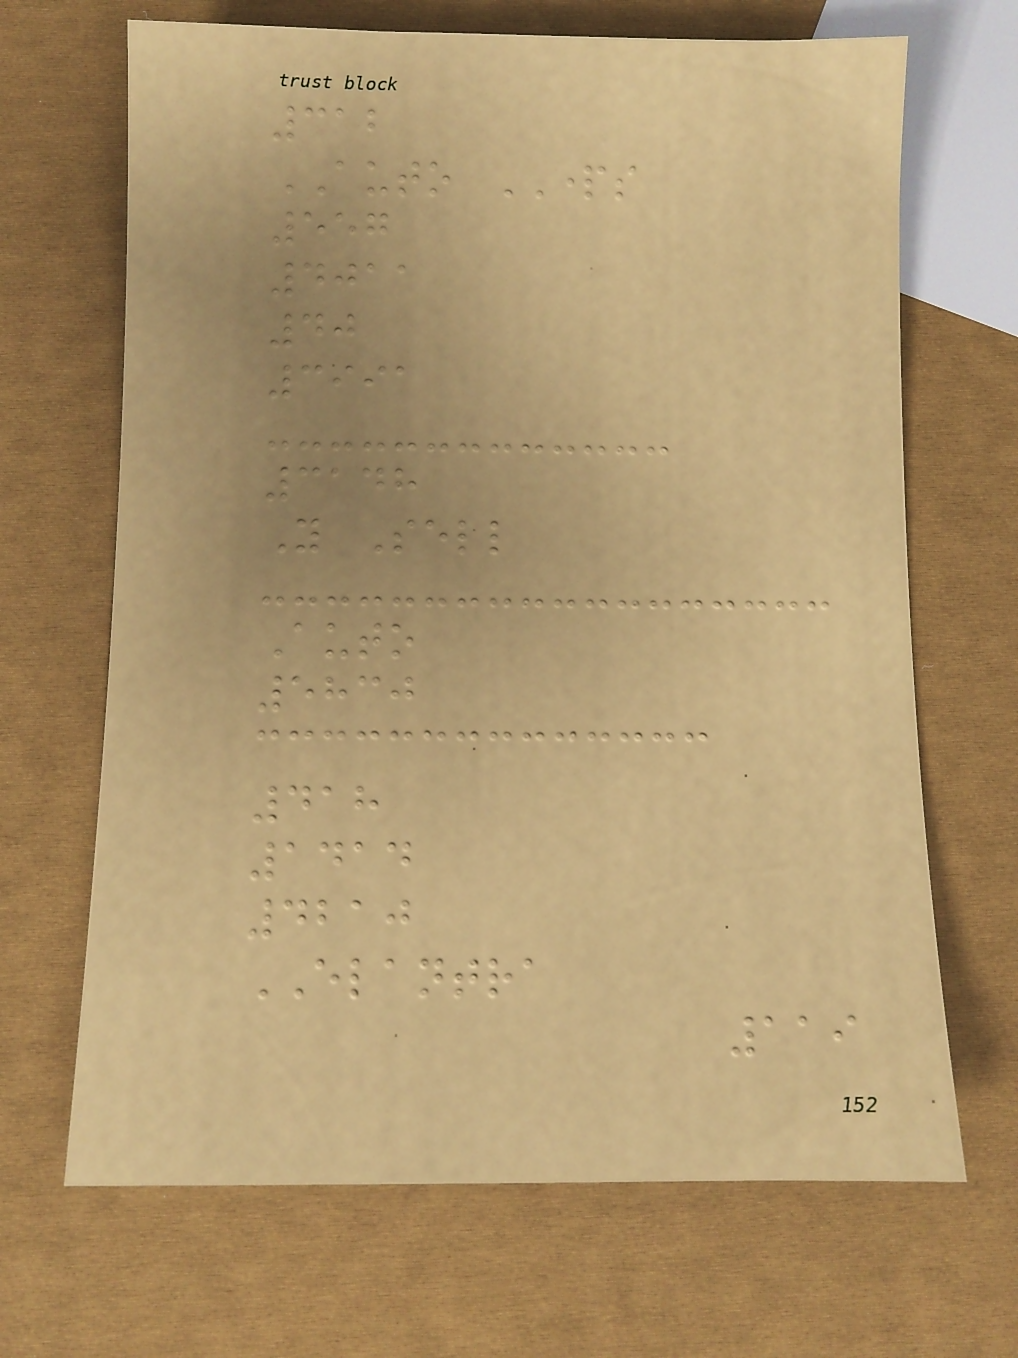312
AUTO PARTS
557
4011
40
3991
3148
You Sell
Auto
5830
418
1414
4210
ELANTRA
119
